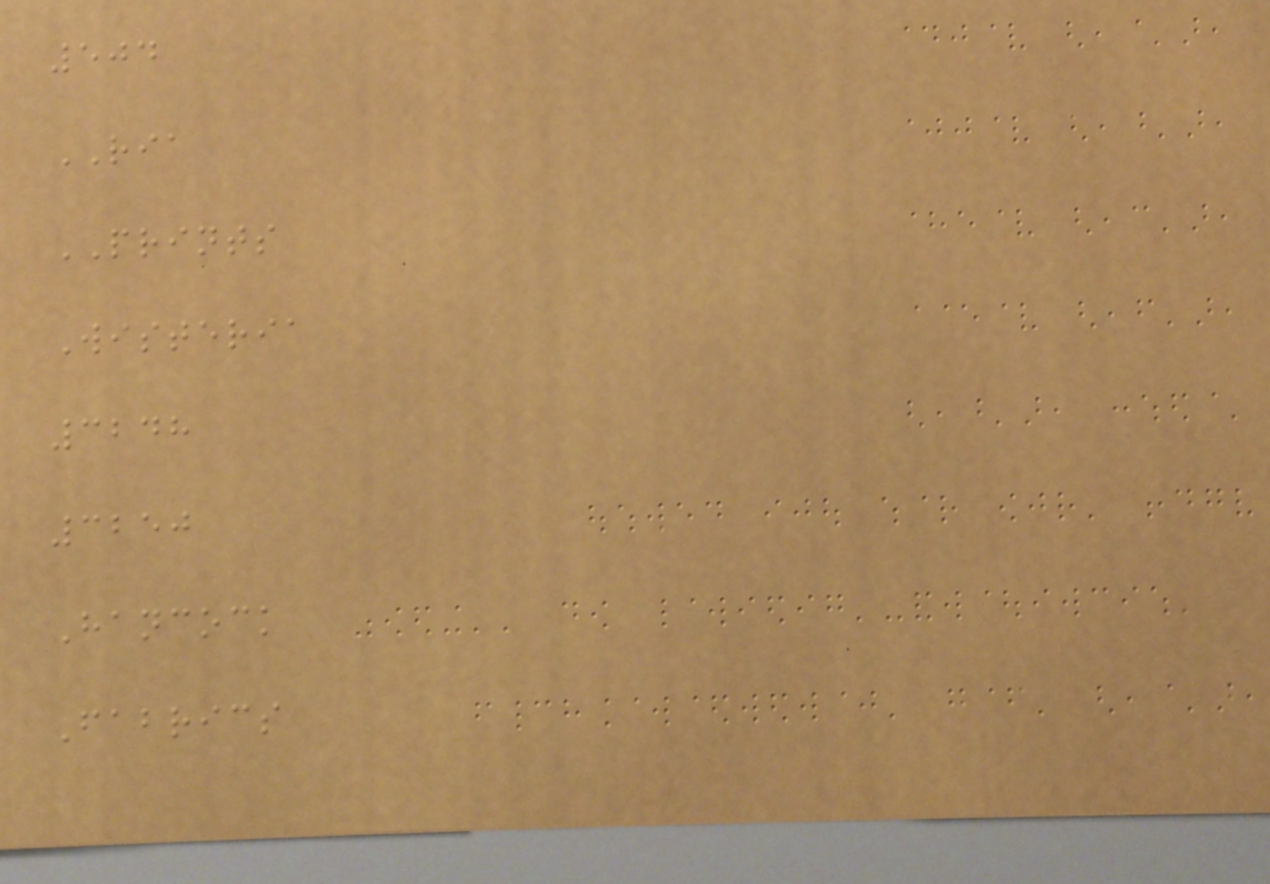504
RIA
PRINTS
Wisteria
3248
3250
Hancock
Fabrics
